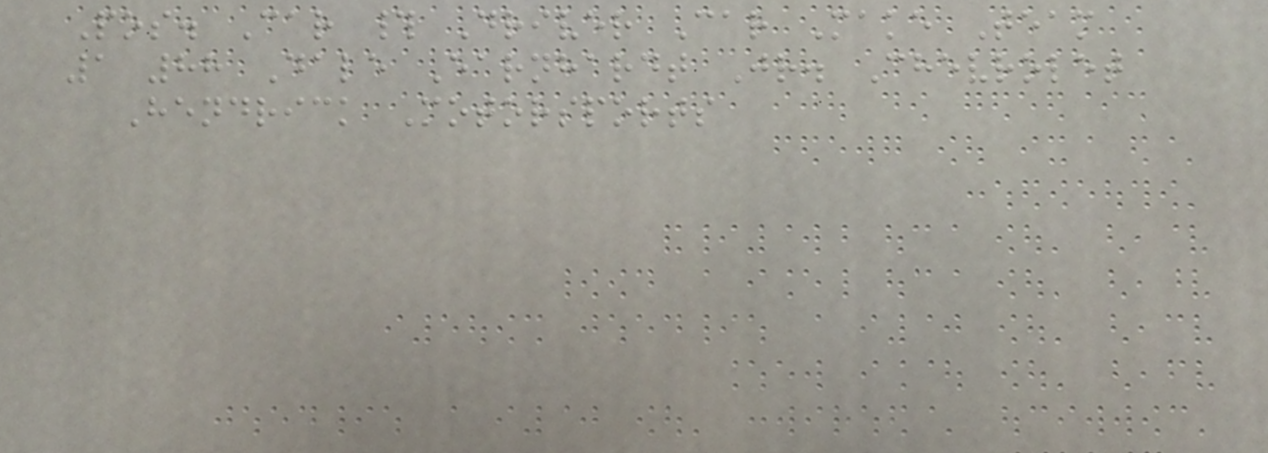Pos. Car # Driver Car Make Team
1 88 Dale Earnhardt Jr. Chevrolet
Hendrick Motorsports
